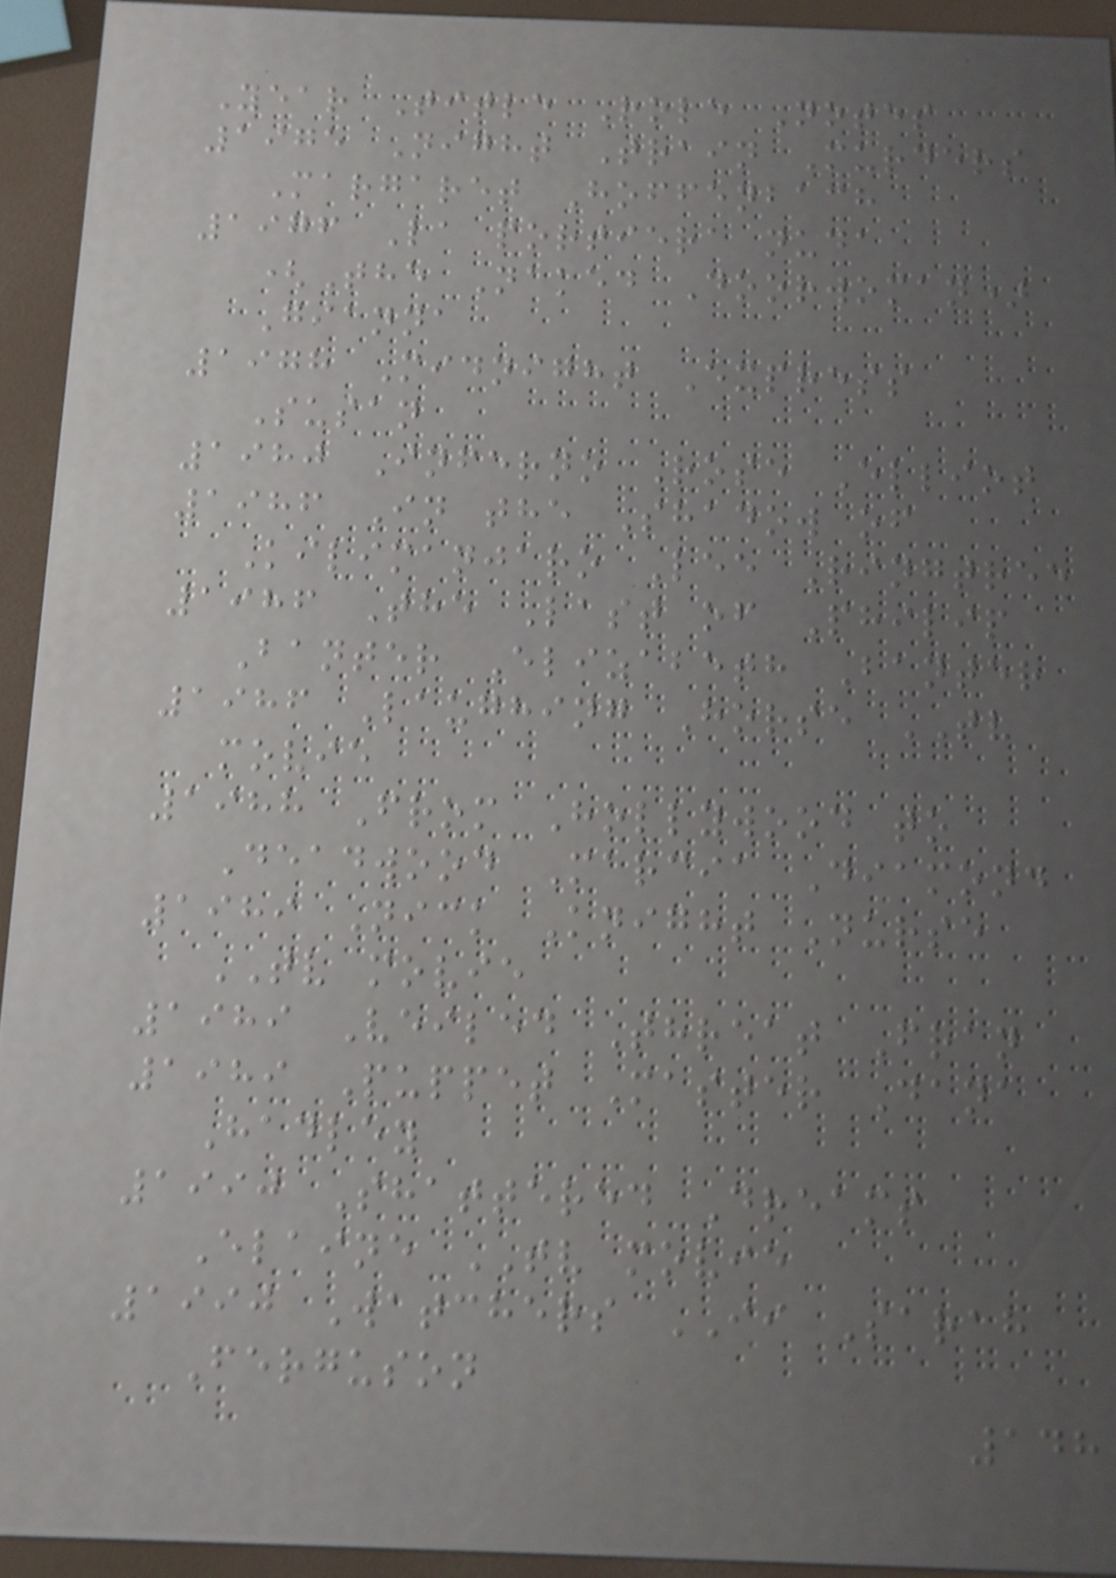Year Title Role Notes
1975 Night Train Murders
Margaret Hoffenbach
1976 La portiera nuda
(The Naked Doorwoman)
Gianna
1978 Midnight Express
Susan
1980 Inferno Rose Elliot
1986 In the Shadow of
Kilimanjaro Lee Ringtree
1986 The Last of Philip
Banter Elizabeth Banter
1986 Laughing Horse TV
movie
1988 From Hollywood to
Deadwood Marcia Diamond
1989 Nick Knight Nurse
TV movie
1989 Veiled Threat Fran
1989 Puppet Master Dana
Hadley
1990 Shattered Dreams
Elaine TV movie
1990 Watchers II Sarah
Ferguson
148
